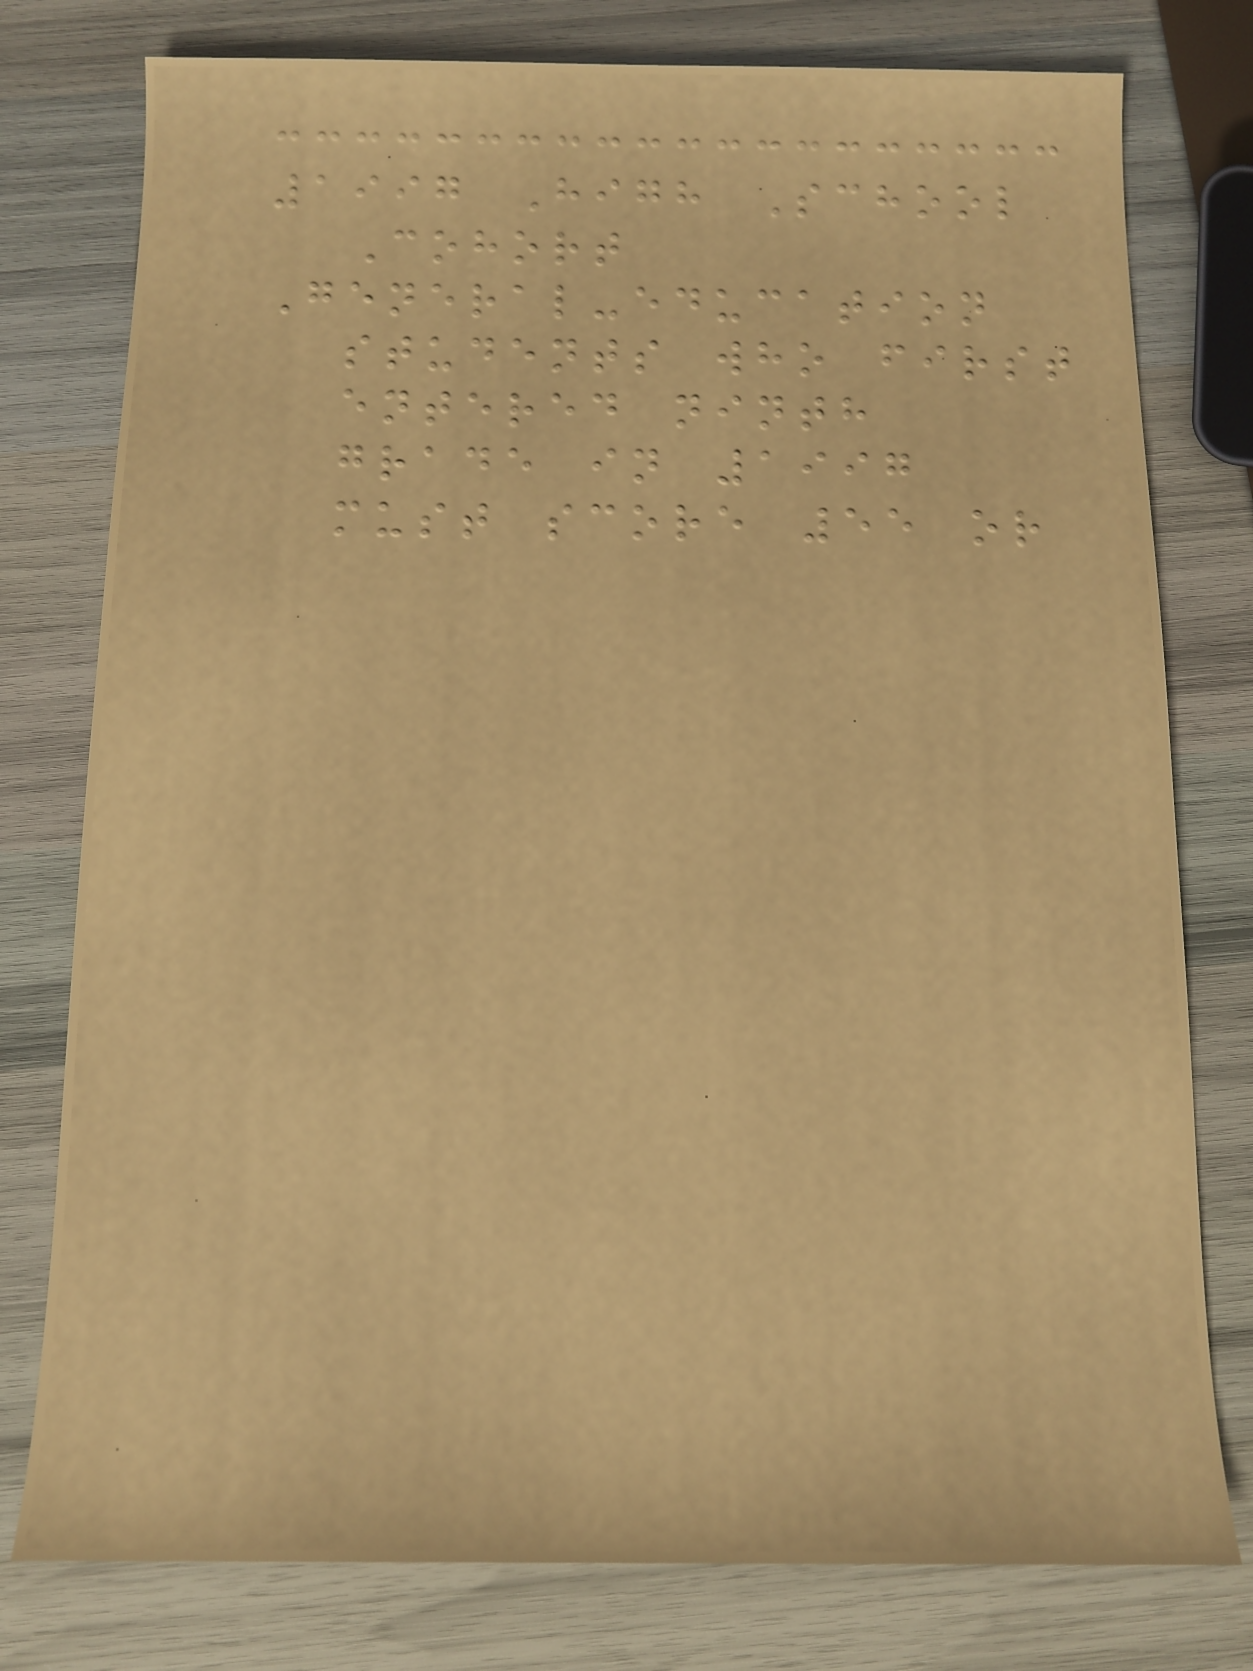1997 High School
Cohort
General-education
students who first
entered ninth
grade in 1997
must score 55 or
